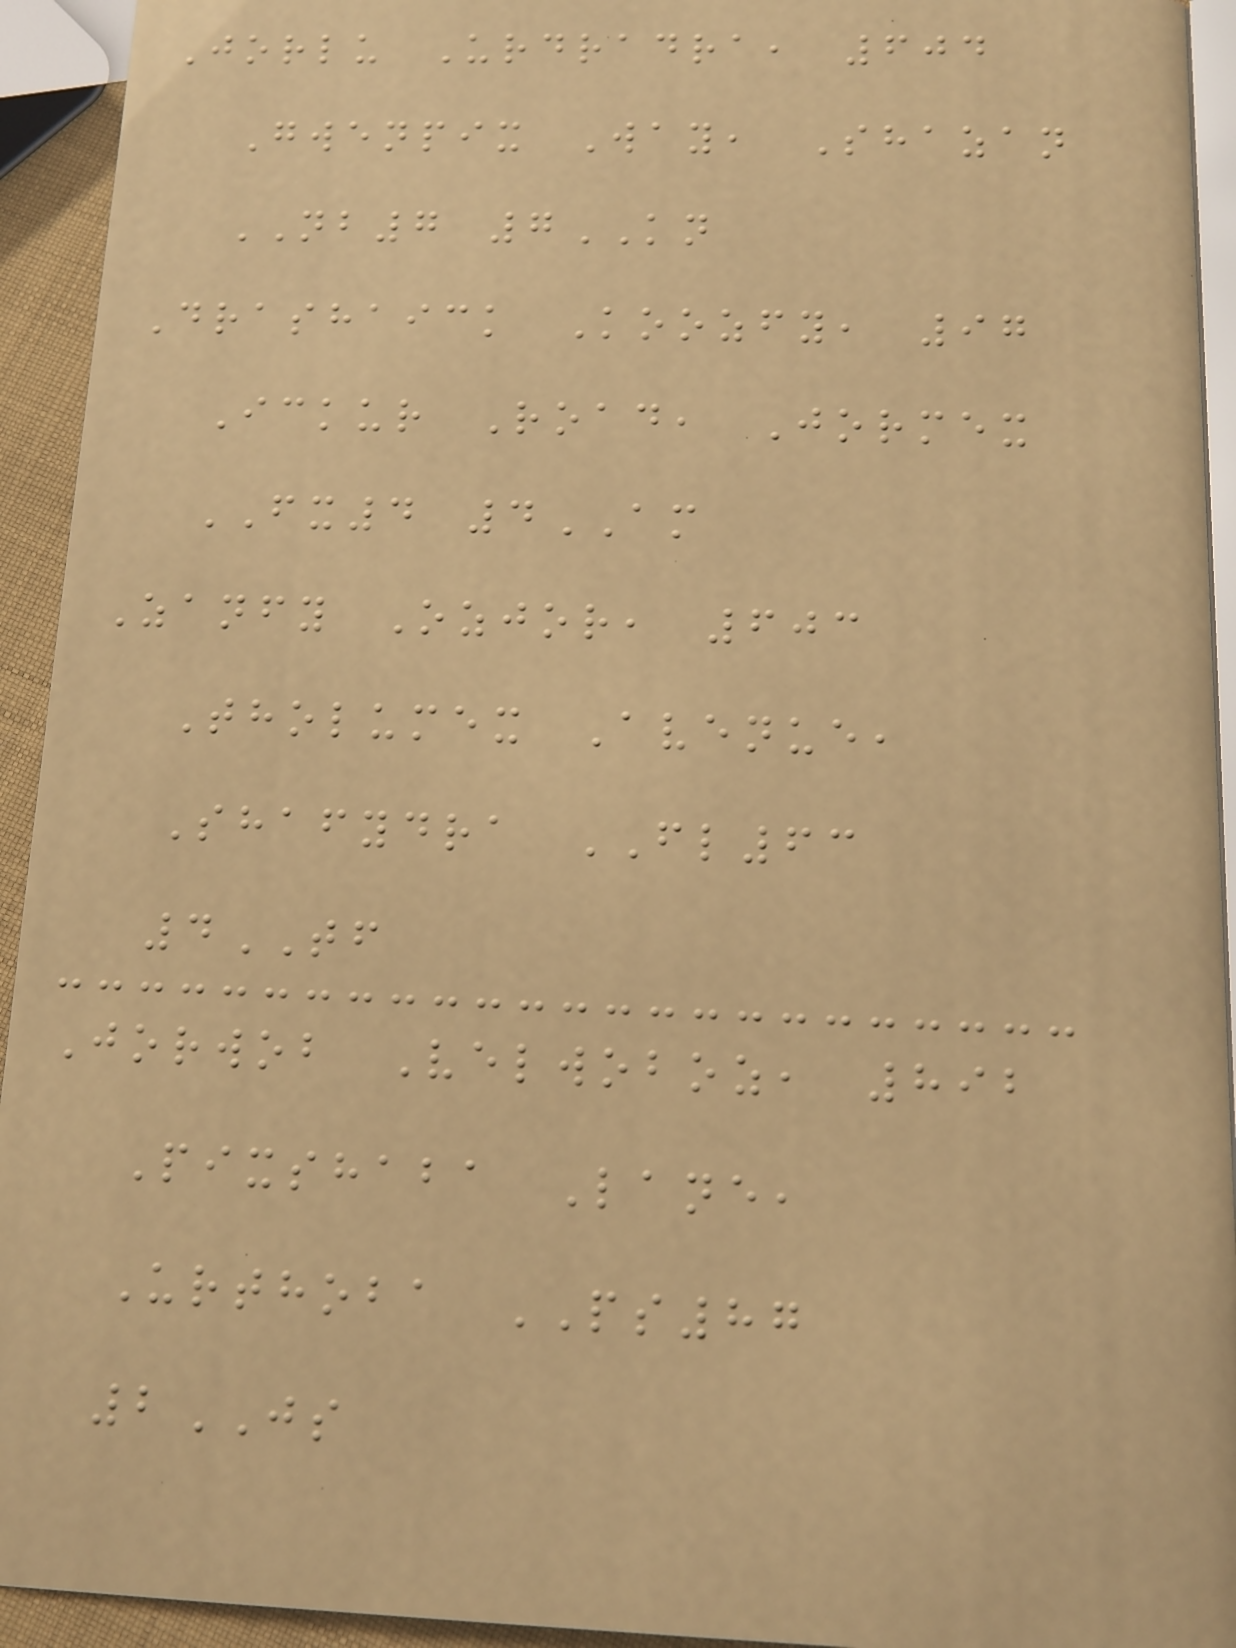Jorlu Urdradra, 604
Gwenpix Way, Shazan
NB7 7KN
Drashaick Koozfy, 97
Ickur Road, Jormex
FX4 4AM
Zanfy Ozjor, 603
Tholumex Avenue,
Shafydra FL63
4TF
Jorwob Velwoboz, 892
Pixshaba Lane,
Urthoba PS87
2JS
